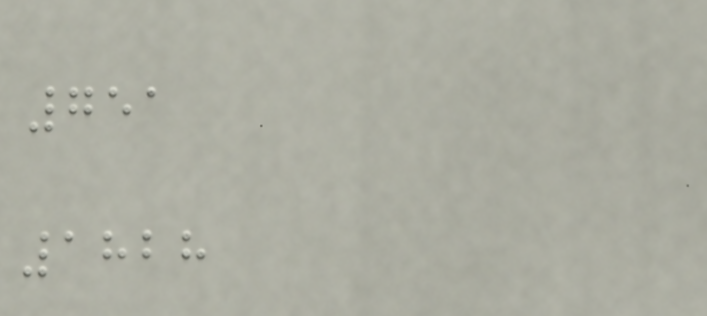751
1828
